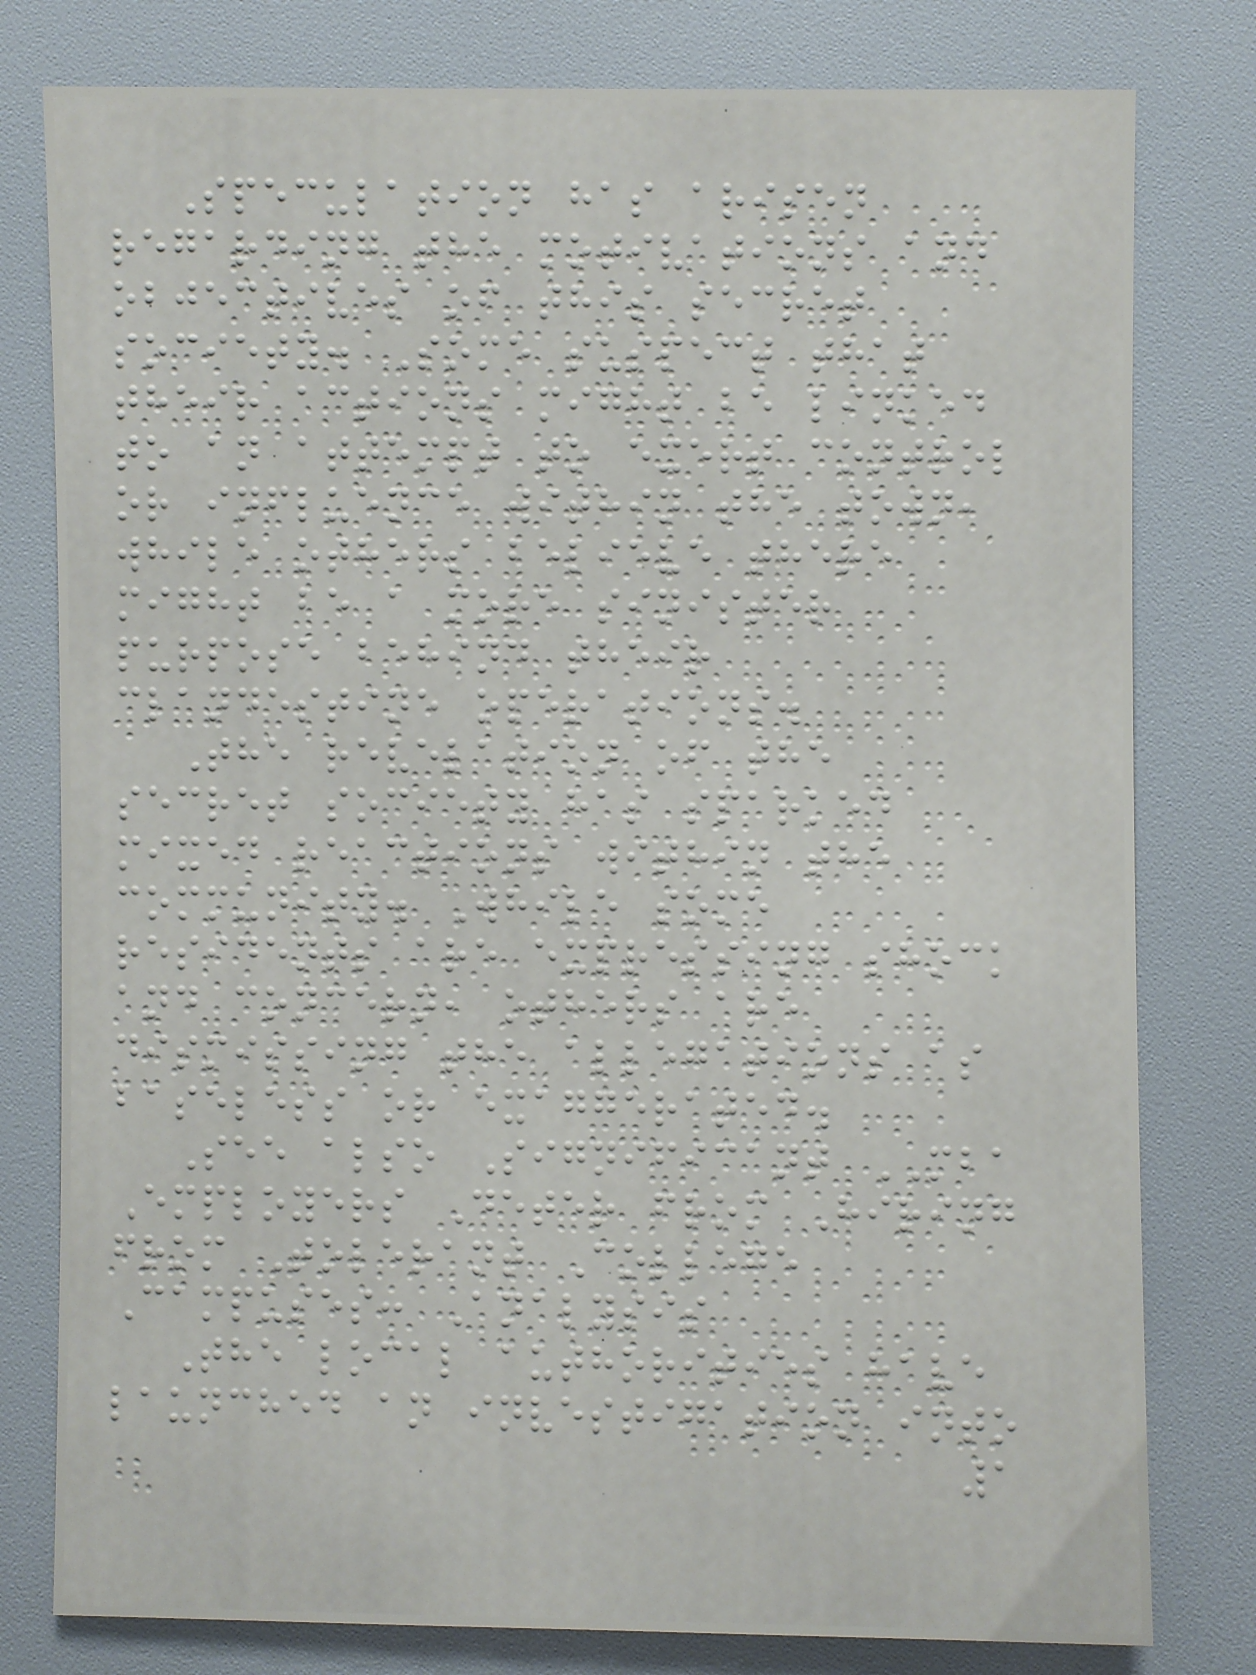Speculation has arisen
regarding the motivations and
objectives of this secret
society. Some suspect that
their actions might be linked
to an attempt to exert control
or influence within the town,
while others believe there
might be a more sinister
purpose behind their
clandestine operations.
The revelation of the
secret society has sparked
mixed reactions within the
community. While some
residents are expressing shock
and concern, others are
dismissing the allegations as
baseless or exaggerated.
See also Significant MBA
Employers Deter from Hiring
from Tolerant College
Campuses: Analysis
The local authorities have
launched an investigation into
1
